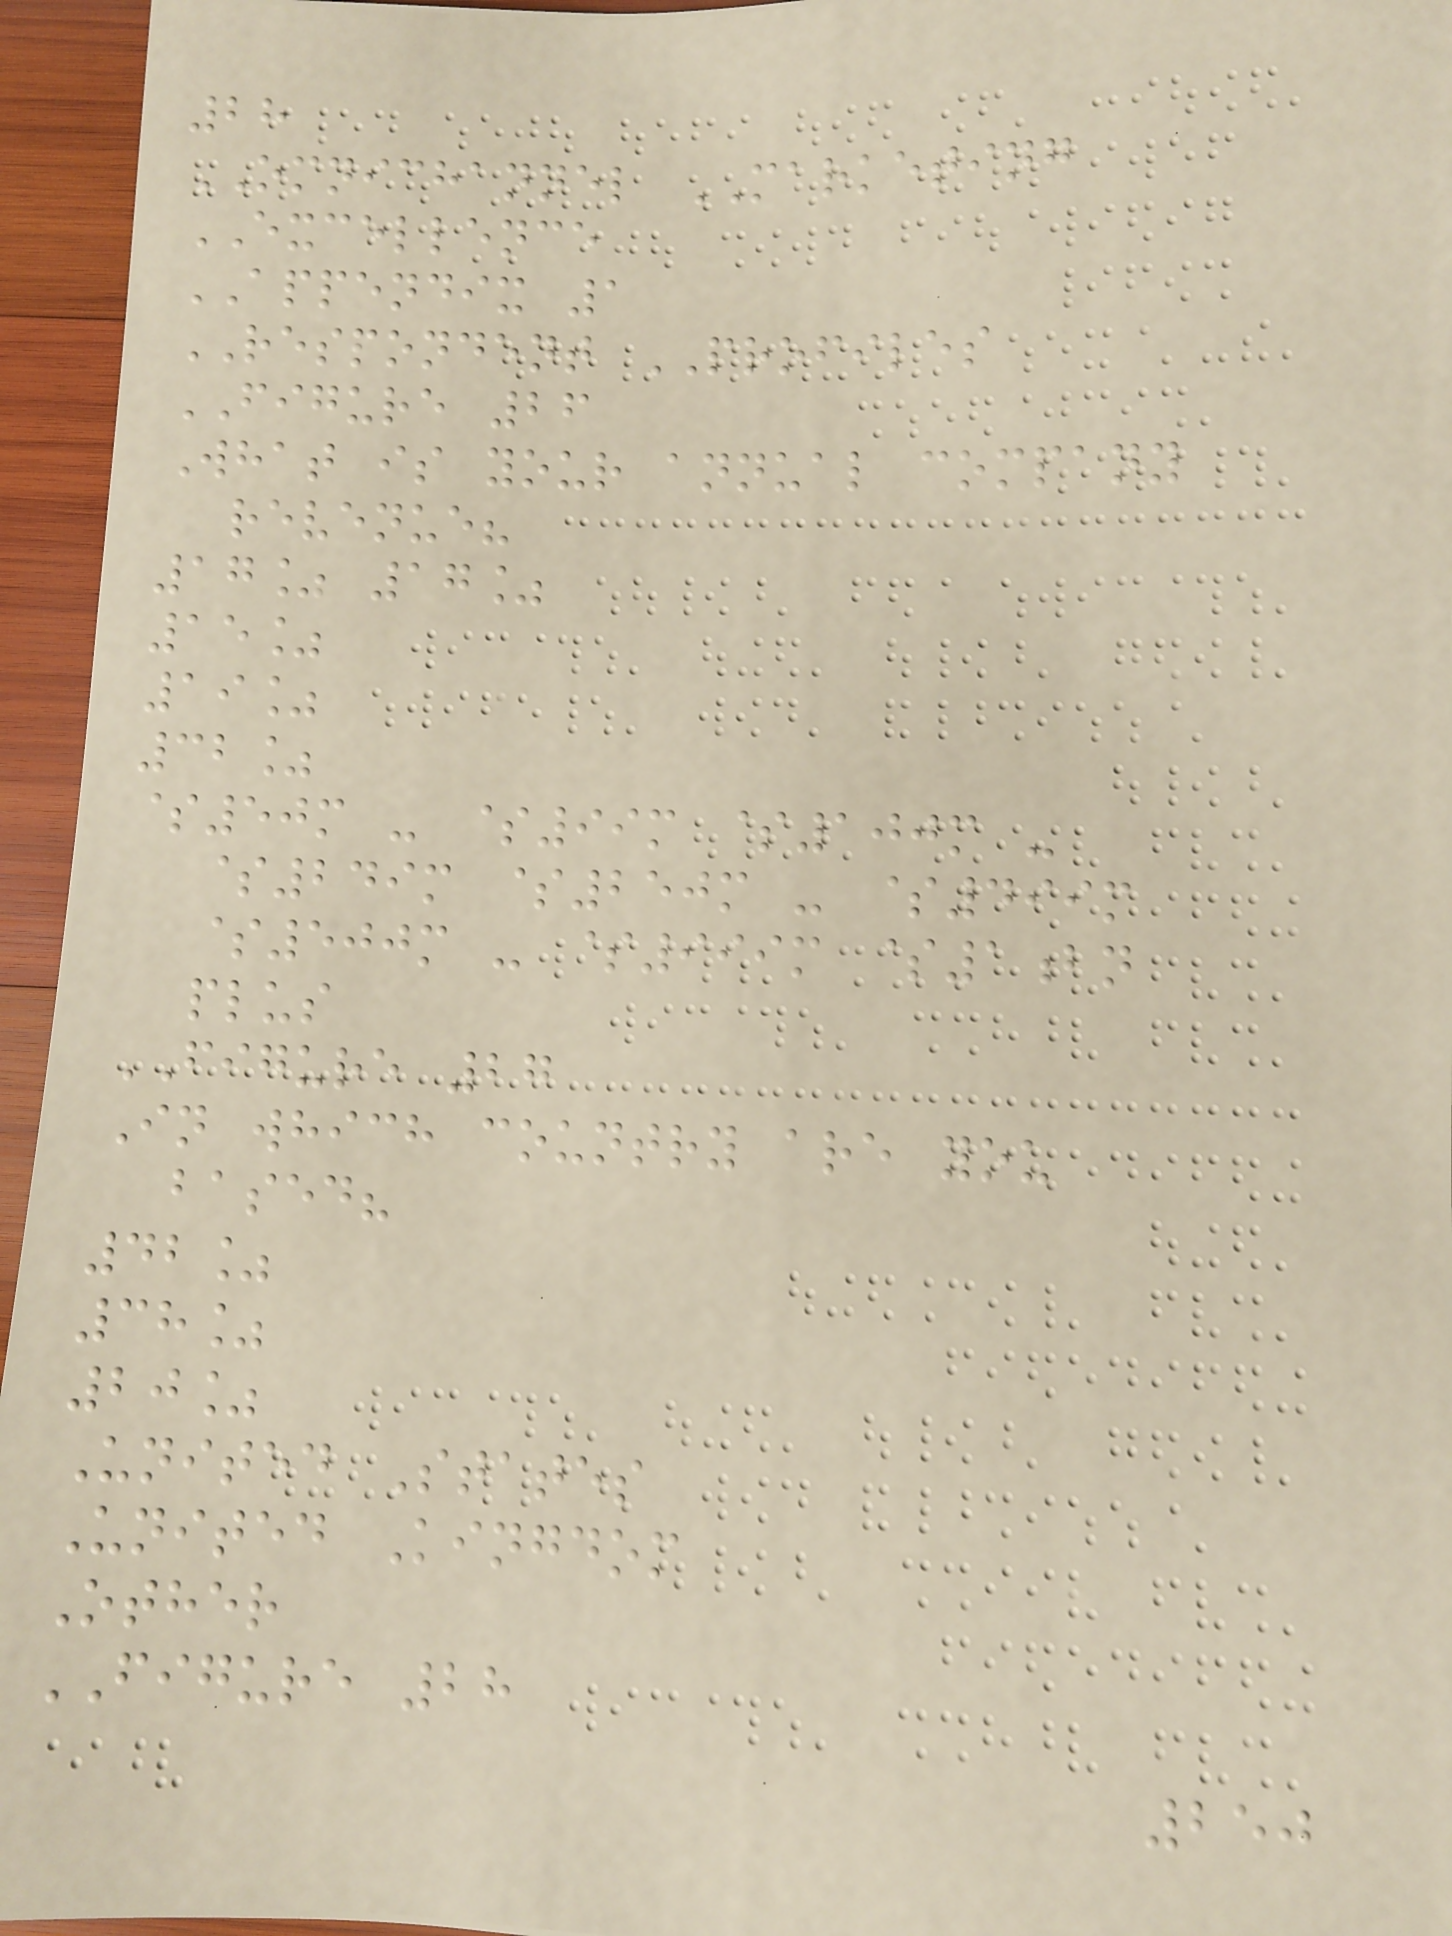28
OMNICHANNEL MARKETING
EXCELLENCE
APPENDIX 1
RESPONDENT PROFILES
FIGURE 26
What is your annual company
revenue?
17% 17%
15%
19%
32%
$50m - $99m $100m -
$249m $250m - $499m
$500m - $999m $1bn
plus
FIGURE 27
In which country are you
based?
42%
38%
20%
United States
United Kingdom
Other
FIGURE 28
250
